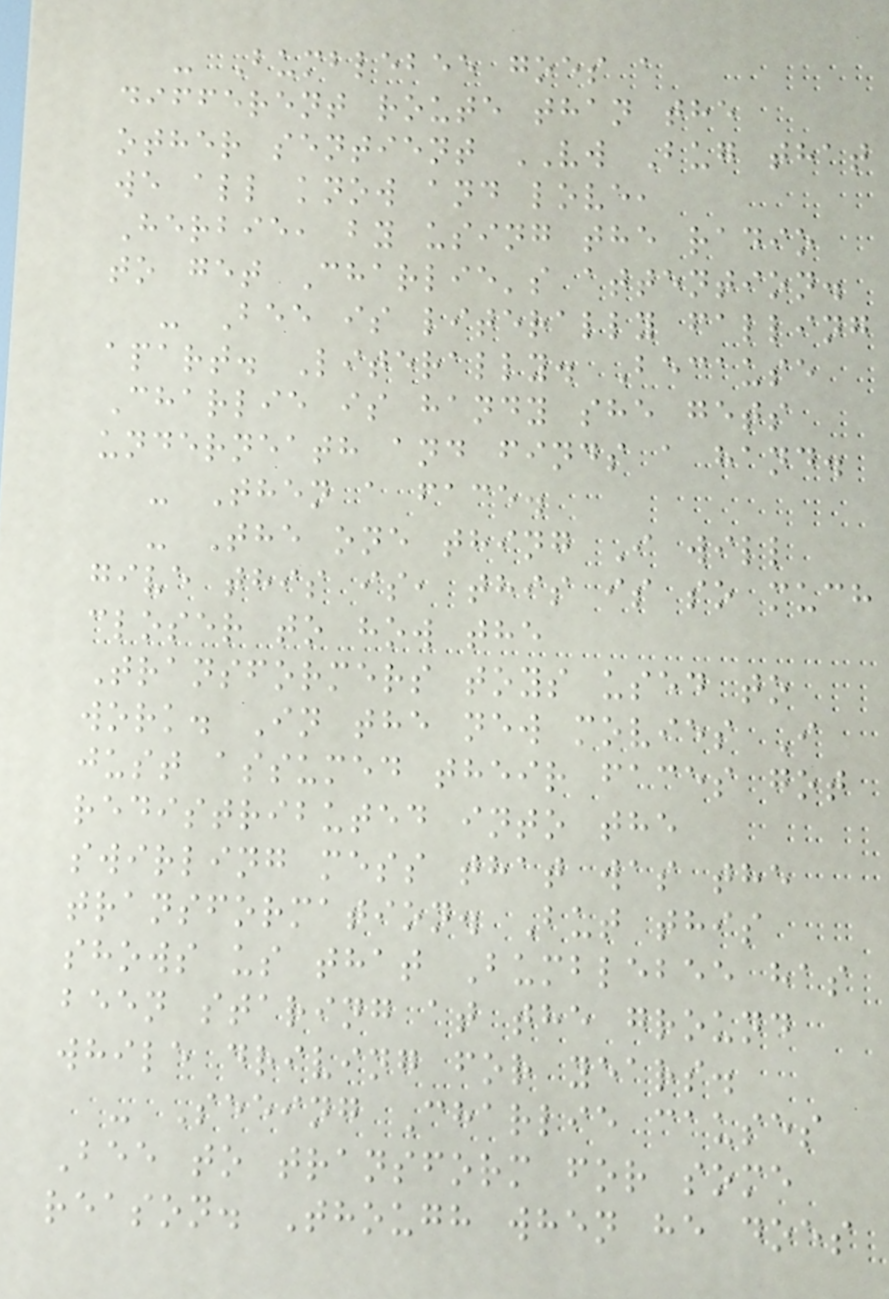- Bumblebee goes a
different route than the
other sentient VW Bug that
we all know and love,
Herbie, by using the radio
to get Charlie's attention.
- Bee is literally falling
apart. Literally. Because
Charlie is handy she gets
underneath and finds a hand.
- Then a face.
- The one thing I will
give this is, this is so much
closer to how the
Transformers toys used to
work. In the new movies I
just assumed their faces got
redistributed into the
swirling mess that was the
transformation. But this
shows us that Bumblebee has
been staring at the ground
while driving for years.
- Seeing Charlie causes
Bee to transform for some
reason. Though when he does
